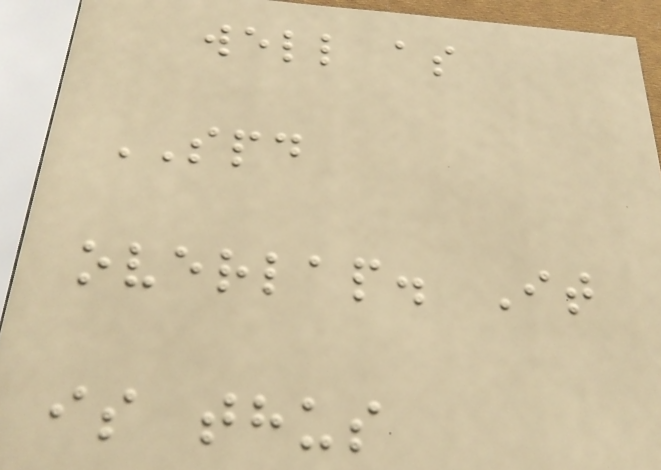well as
SPD
overlap. It
is thus
